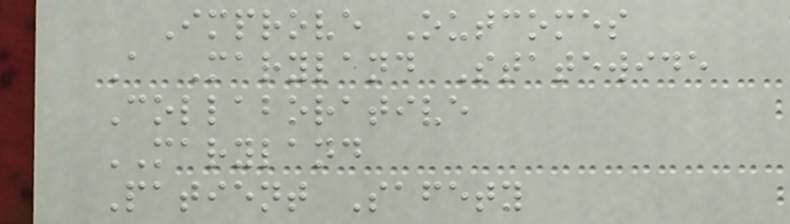Improve Outcomes
A Maryland Statewide
Collaborative
MARYLAND
Patient Safety
